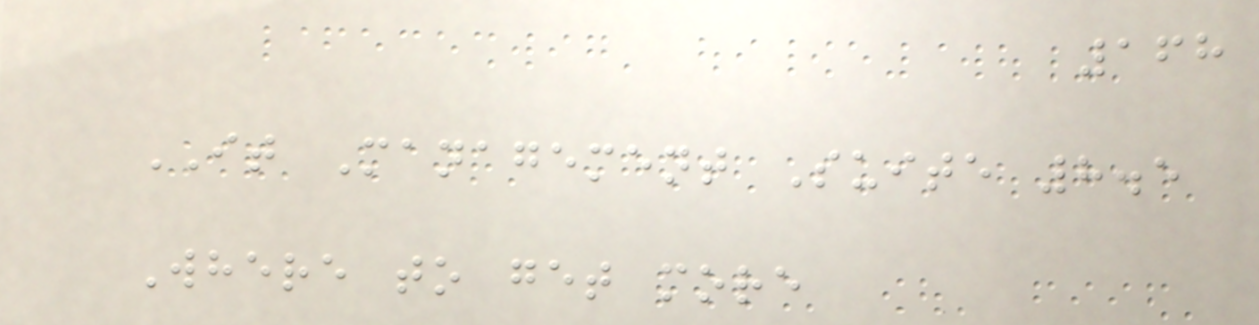168
IT Management Suite 8.5
Where to get more
